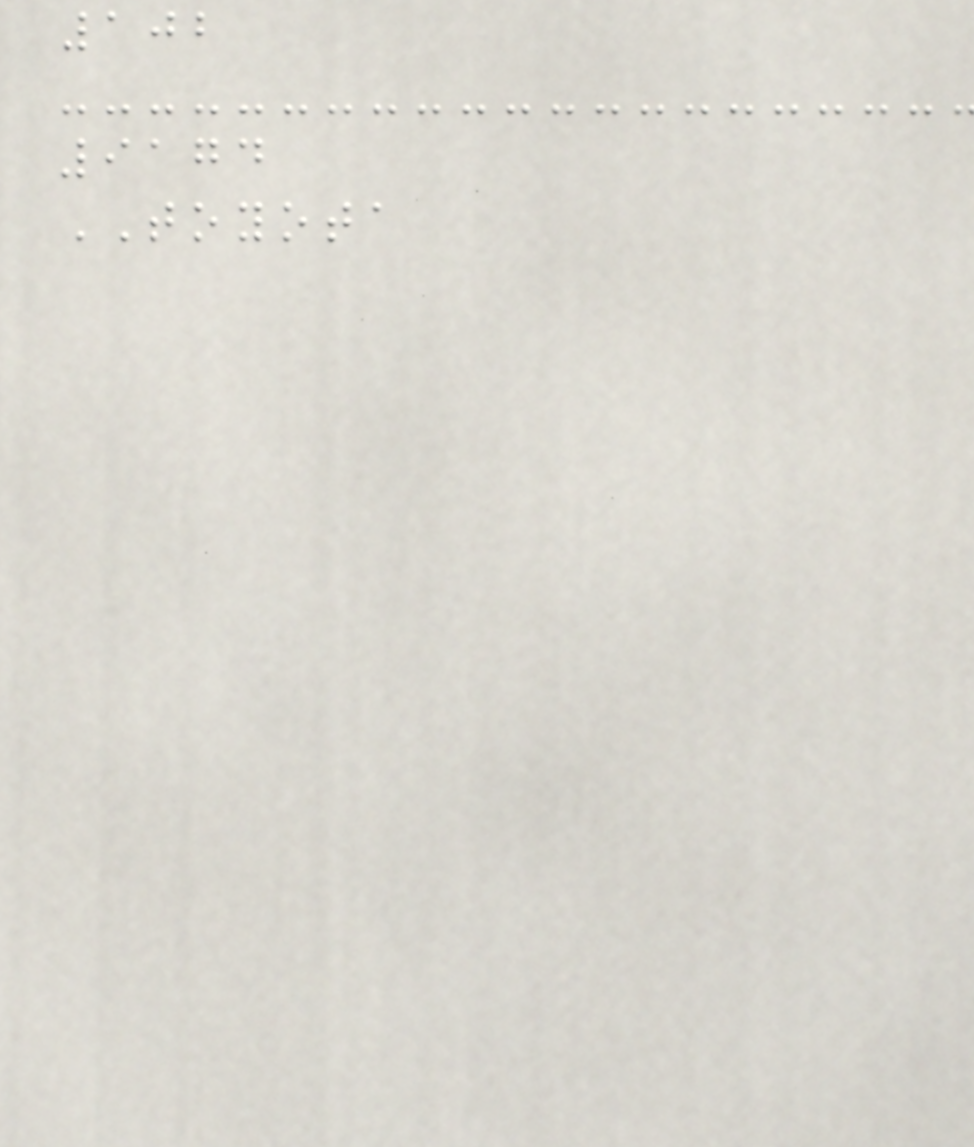102
9174
TOYOTA
